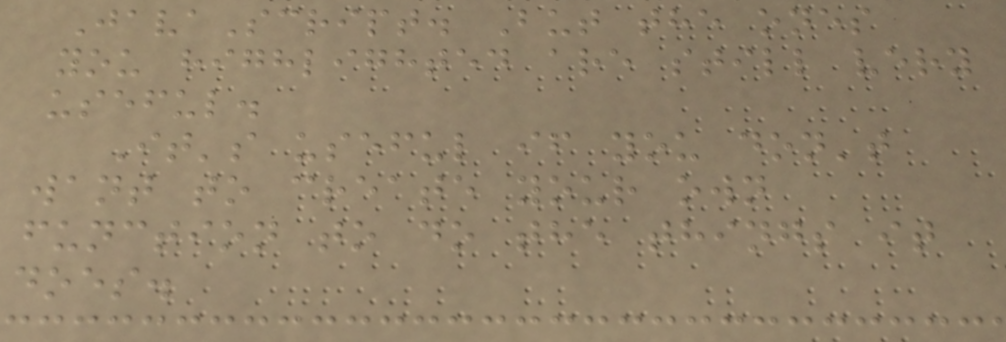JavaScript. But the ones
you highlighted are still very
useful.
It's useful if you don't
want to create your own
function to do the things it
does.
